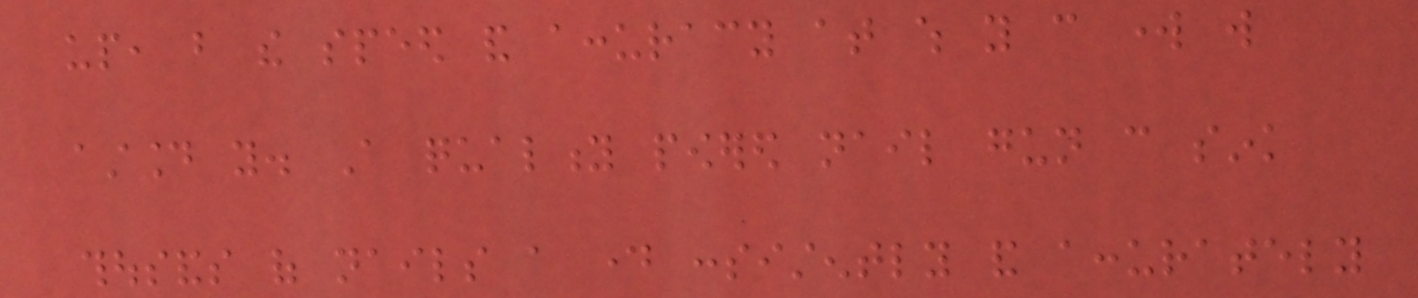up, but the speed and accuracy at which you can work will
astound you. A quality powered nail gun can sink
thousands of nails a day consistently and accurately
